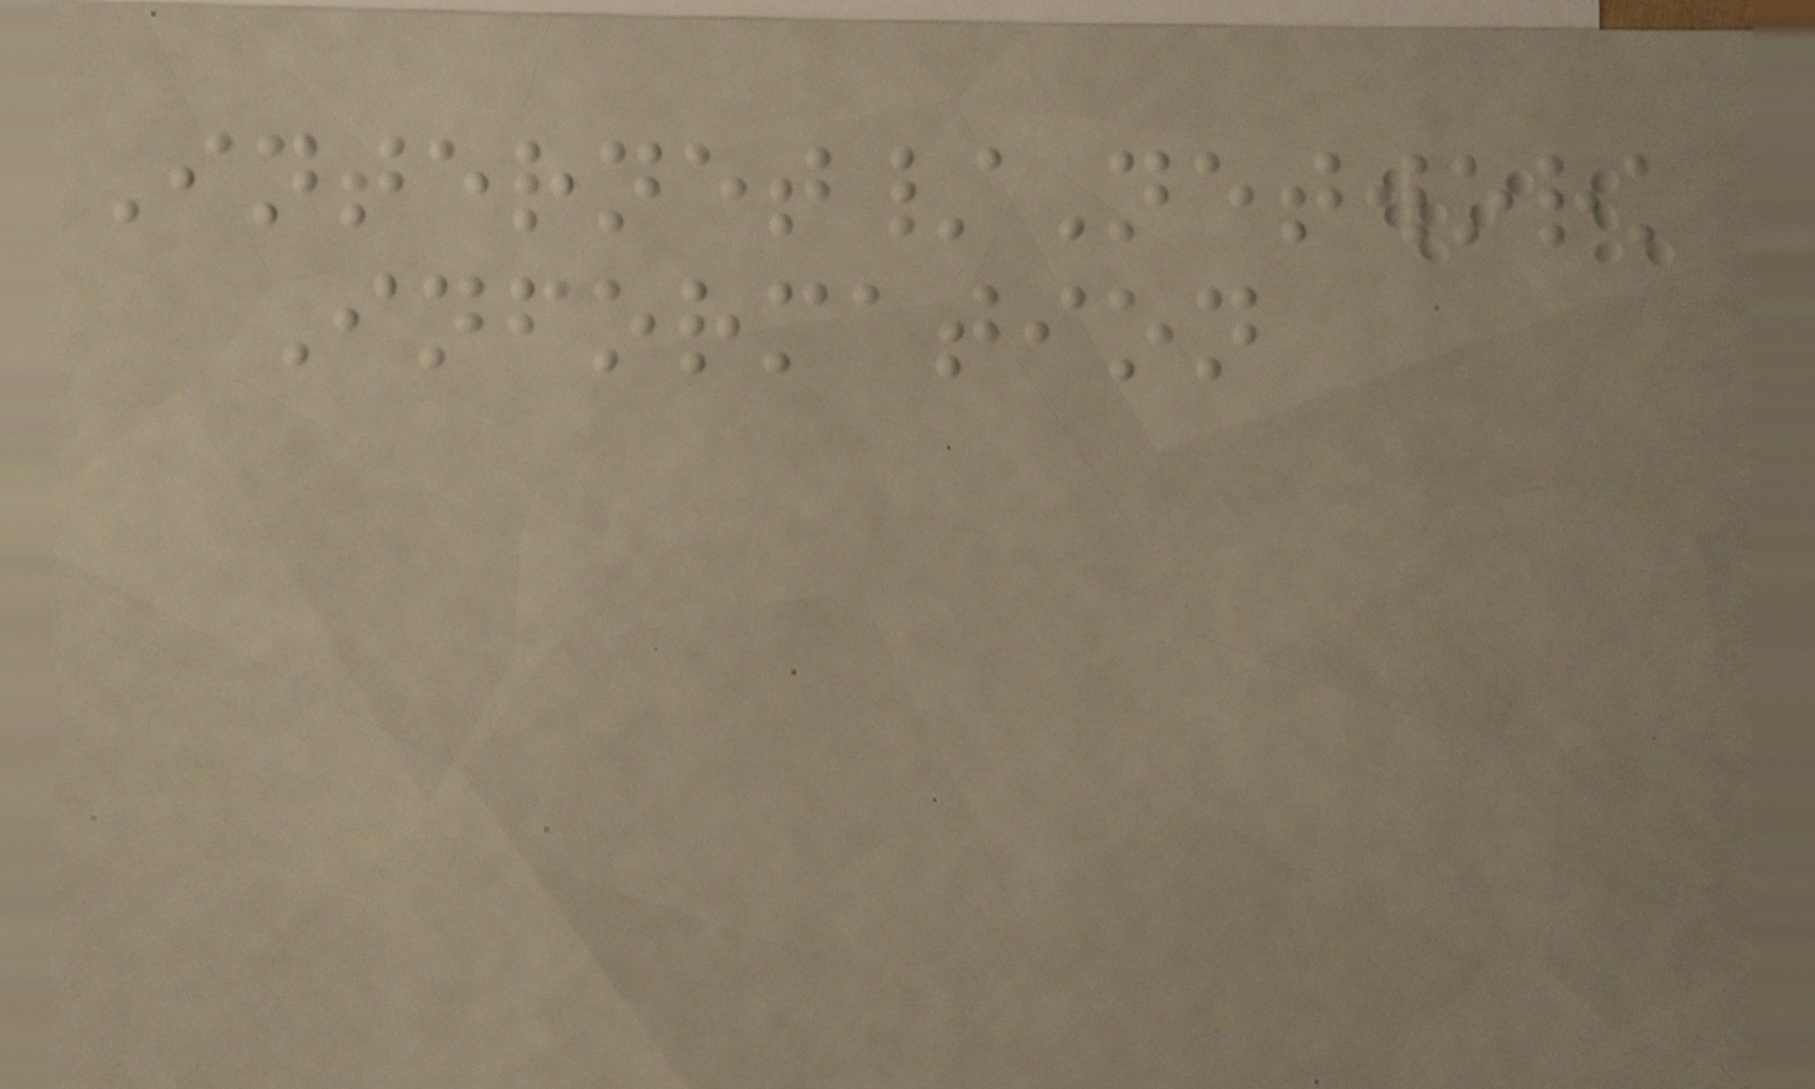Internet/Network
Information
